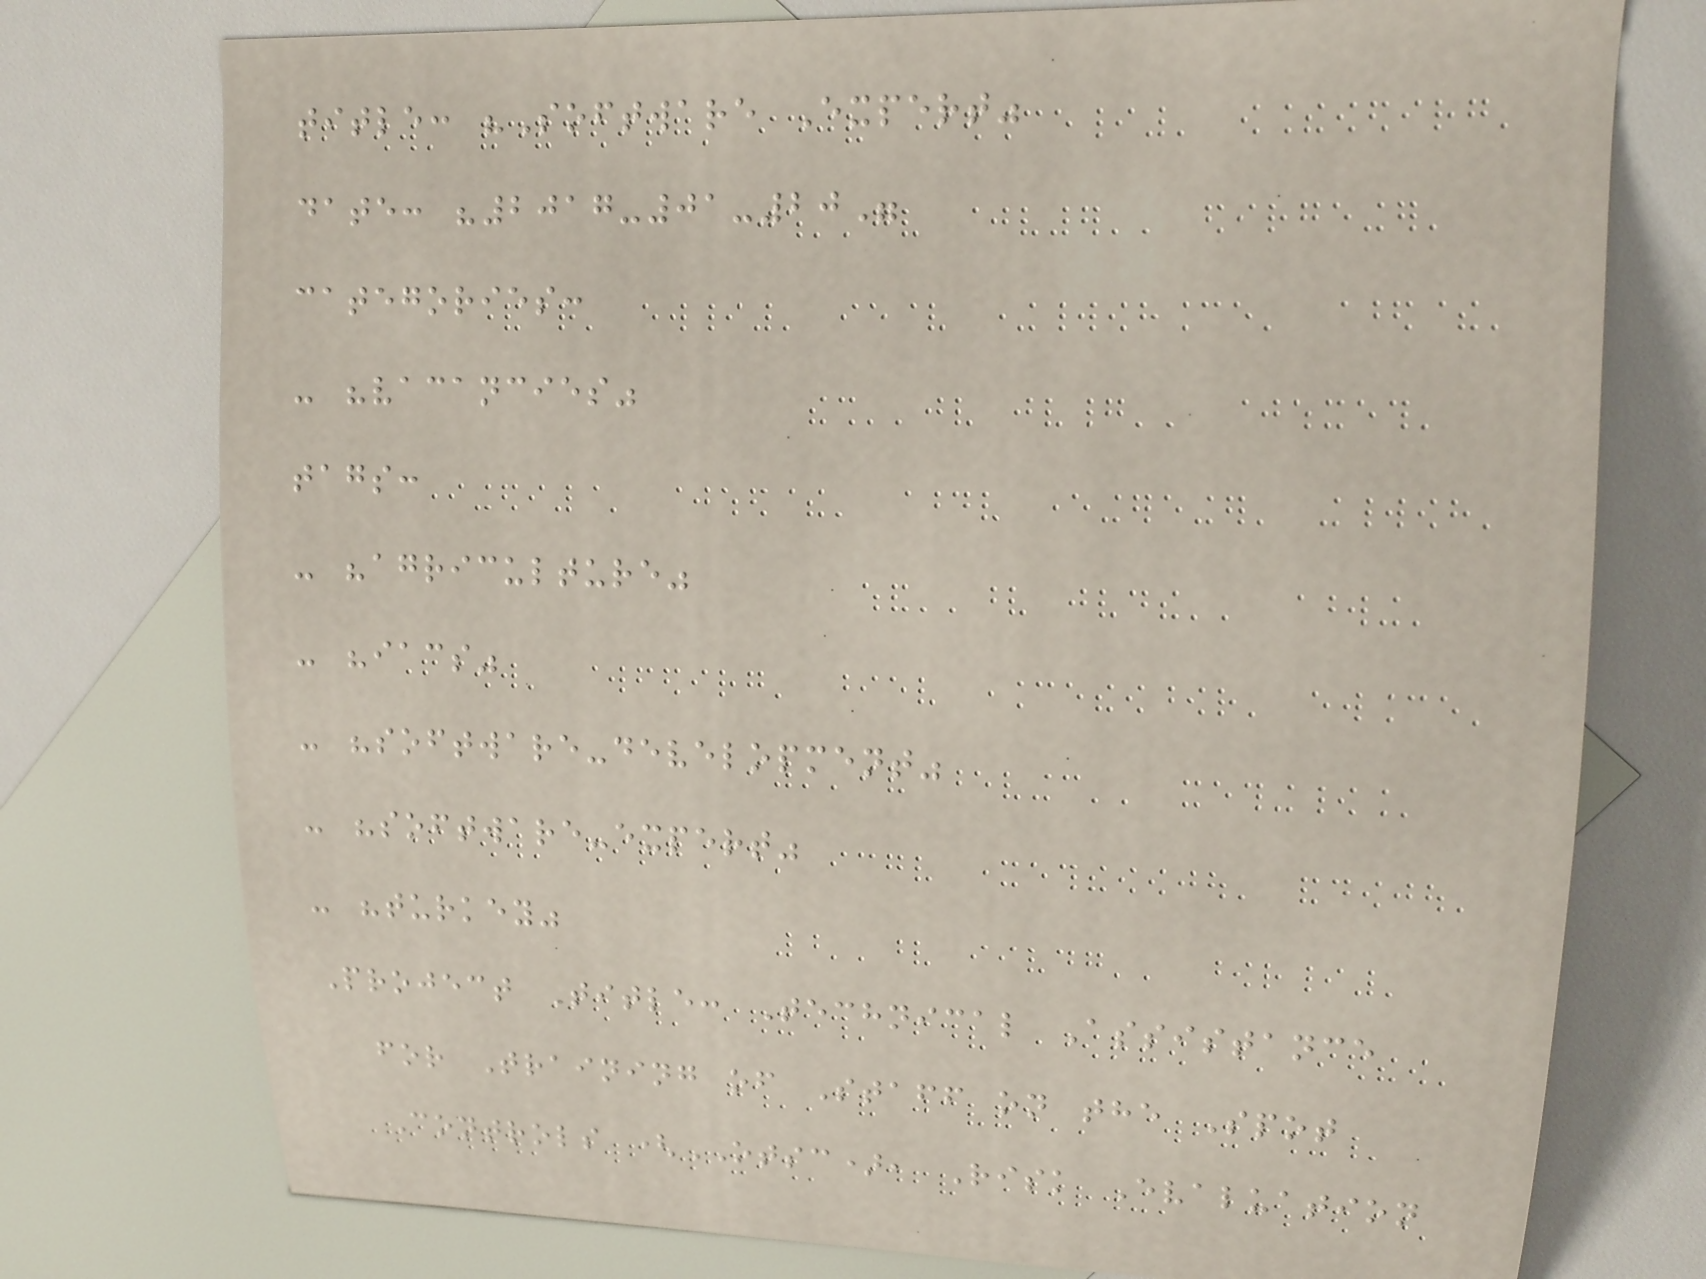title: "Software Expert"
date: "2017-01-20"
categories:
- "vacancies"
tags:
- "agriculture"
- "iacs"
- "software-development"
- "software-expert"
- "turkey"
Project Title: Technical Assistance
for Training of Staff on the Spot
Controls (OTSC), Risk Evaluation
